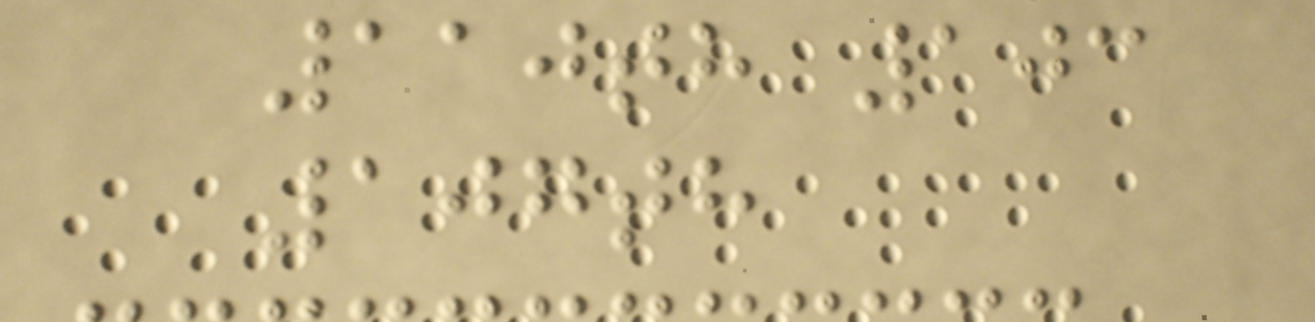110th 103
107th
